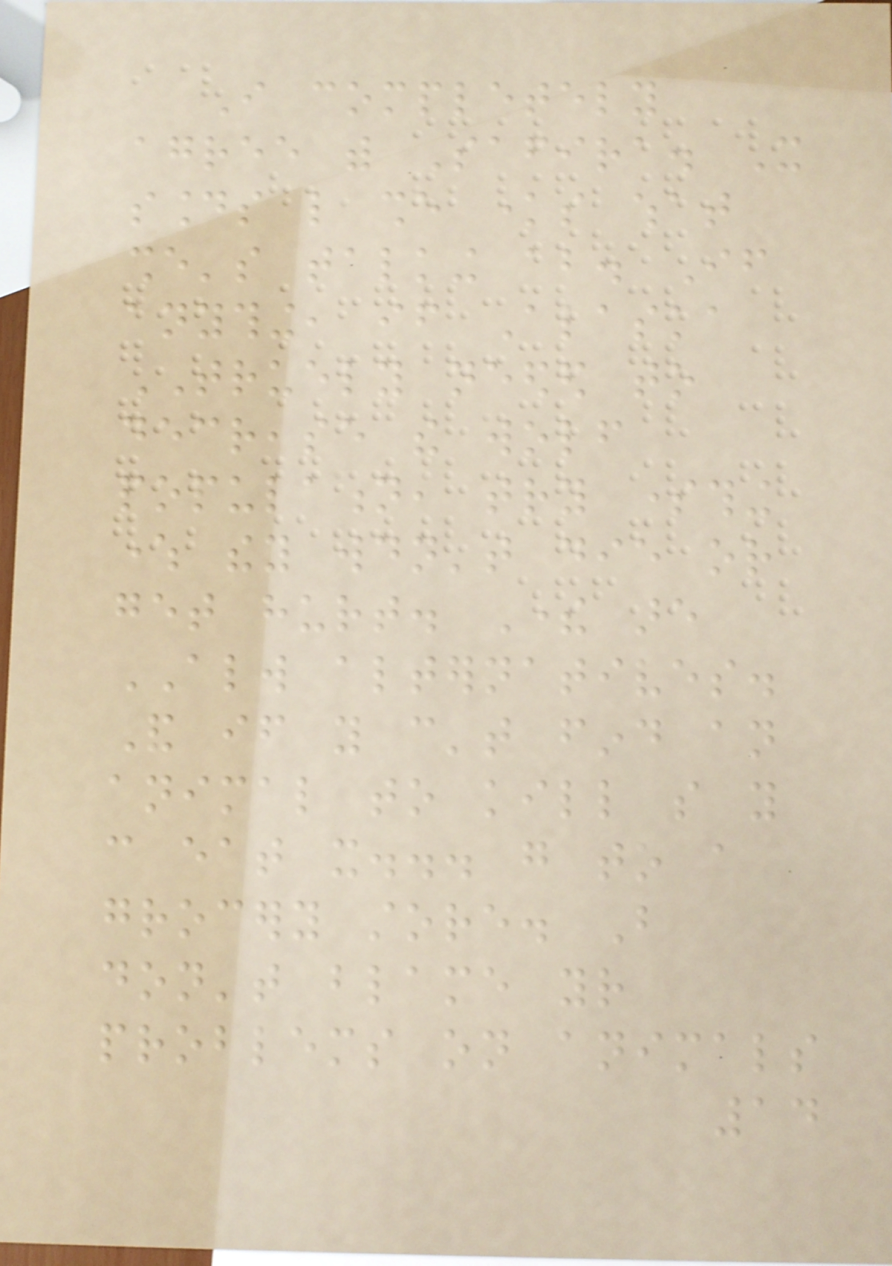I completely
agree with Safira. It
sounds like she knows what
she's talking about. If
anything, if Alaska
TRUELY needed to
decrease the wolf
population, try something
where they wouldn't die or
get hurt. There are
ALWAYS alternatives.
And if you can't find an
animal to kill so you
can eat it... go to a
grocery store. But
don't blame your
problems on animals
14
